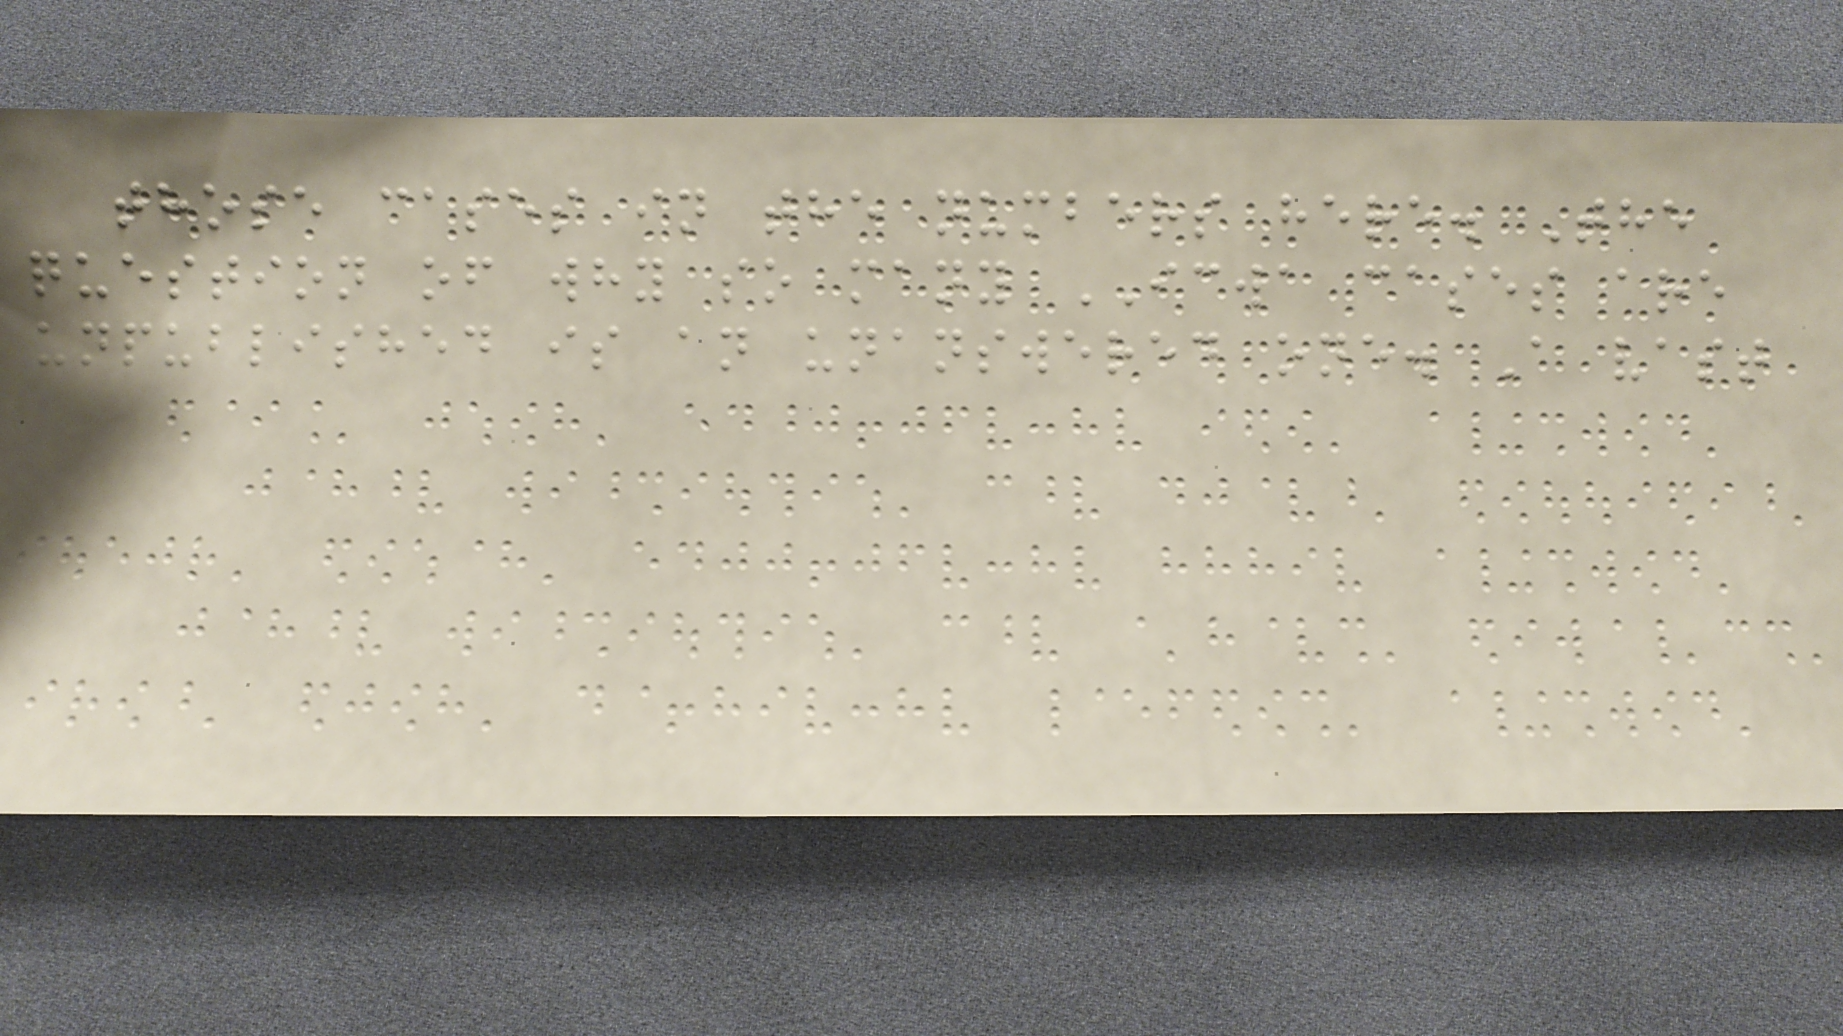those cases in the numbers here. The
question of why so many ICWA cases are
unpublished is an unanswered one. A vast
